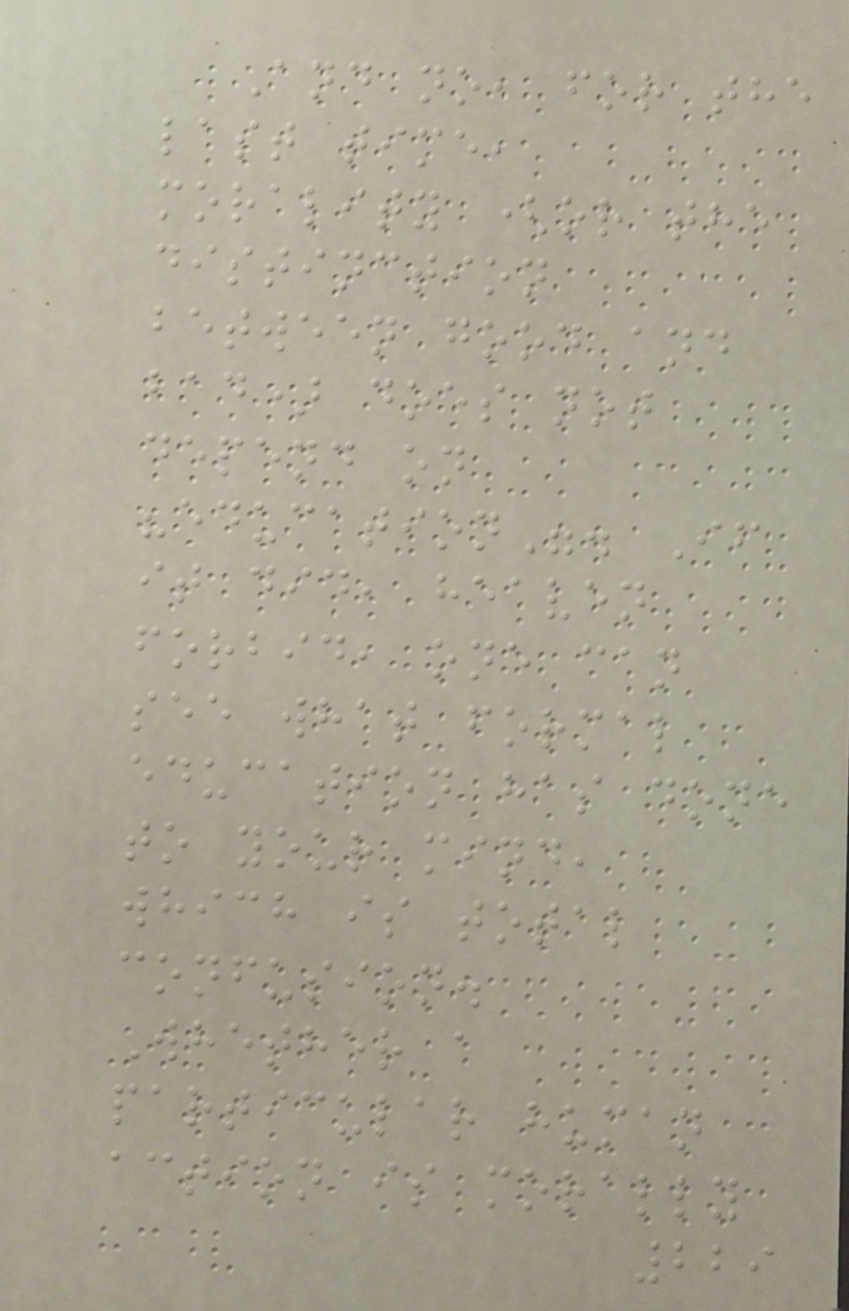And no, for the
last time,
morality (or the
distinction
between good and
bad) does not
depend on
"education". If
it did, heaven
forbid, one can
see what formal
education has done
to your mind,
which is total
confusion.
Whether a
particular human
action is morally
229
